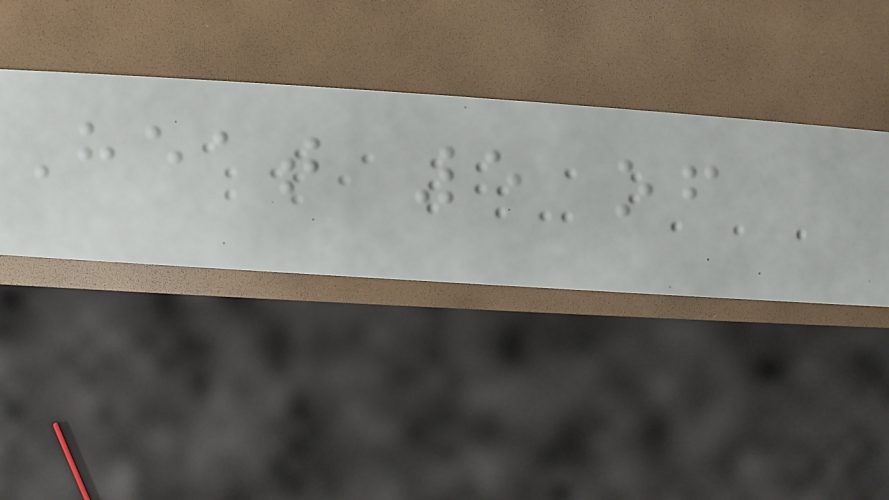Heat 5 of
